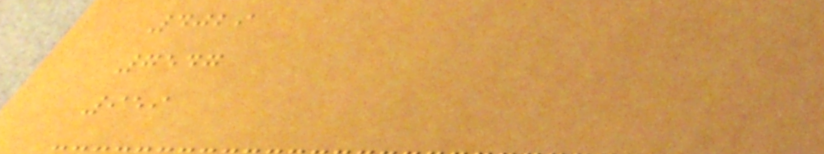4029
7547
959
